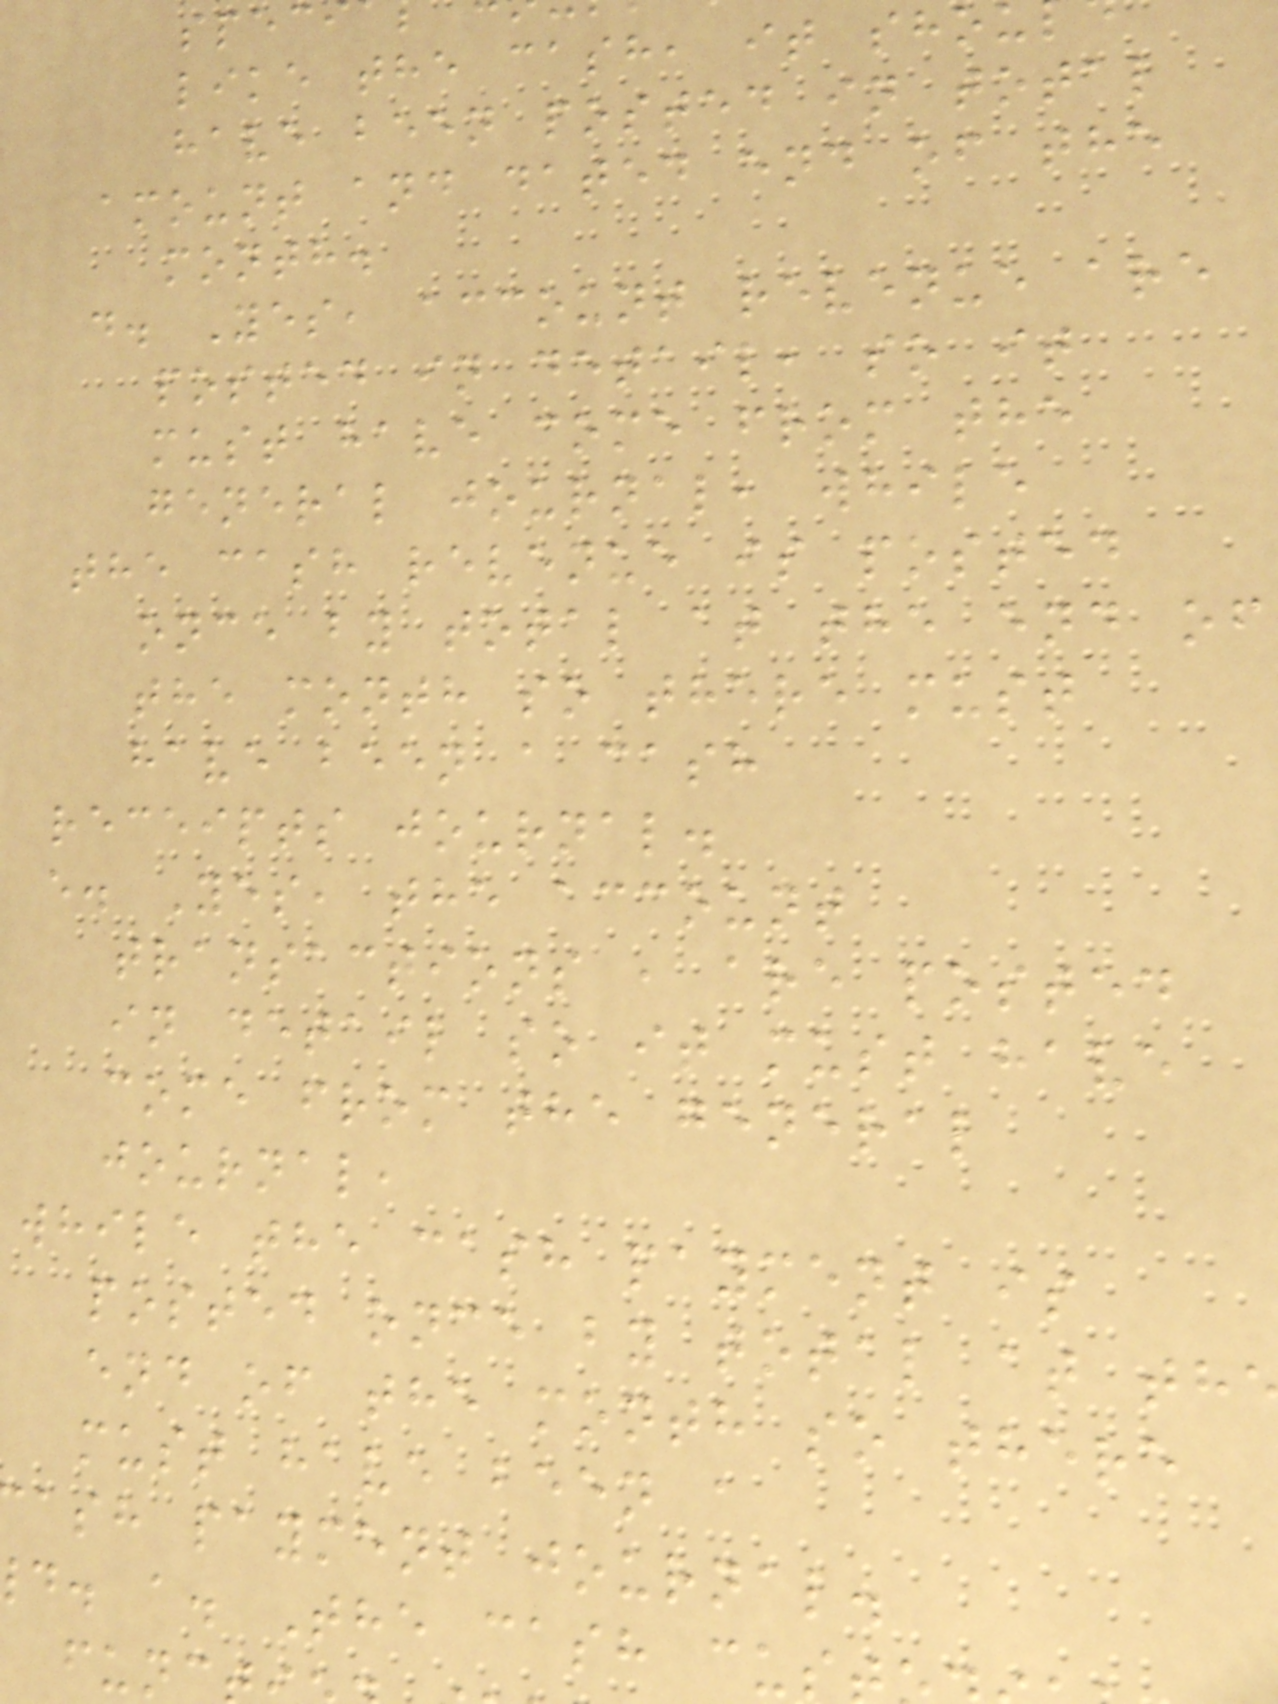like the cash, it sho
have been posted in total
amount and dated end of the
month.
d. Yes, account revenue are
posted in detail, so it
must have come from the
general journal, while
the cash revenue is posted
once by total at the end of
the month so there must
have been a cash
receipts journal.
e. Yes, the account
transactions , are posted
in detail so it must have
come from the general
journal,
while the cash payment is
posted once by total at th
end of the month so there
must have been a
ash payment journal.
d. a. The cash cus
